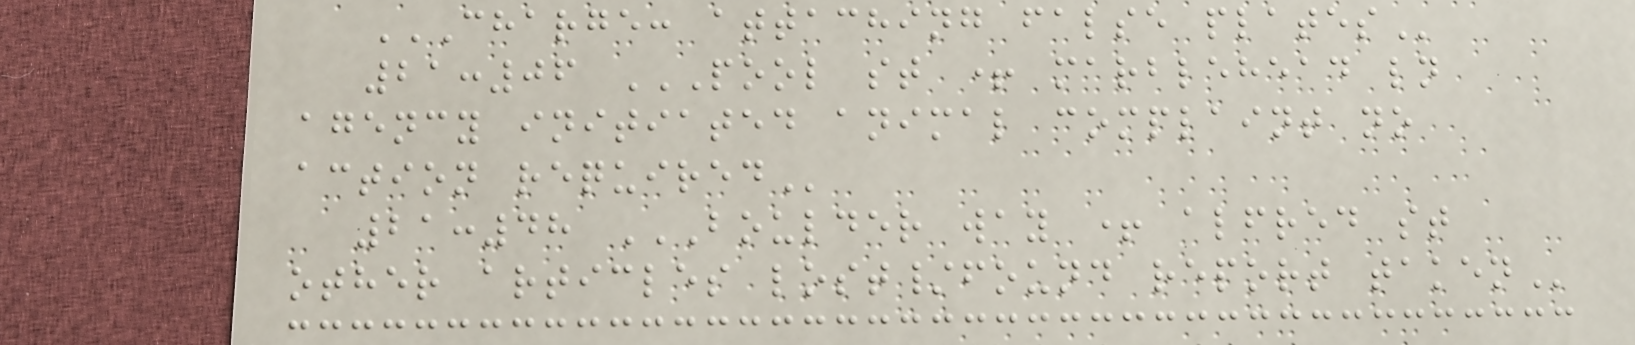CHARGE: ATTACHING FALSE PLATES
21:06 POOL ST + MARBLEHEAD LN
AGENCY INITIATED ANIMAL COMPLAINT NO
ACTION REQUIRED
21:48 BOULDER WAY + ALFRED ST
OTHER ARTICLES LOST/FOUND REPORT TAKEN
